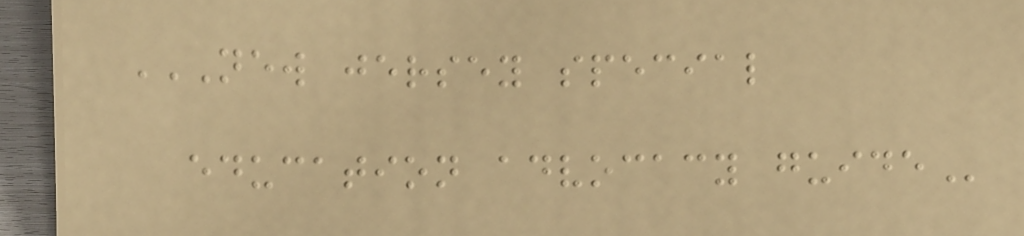NEW JERSEY SPECIAL
EDUCATION ADVOCACY GUIDE
